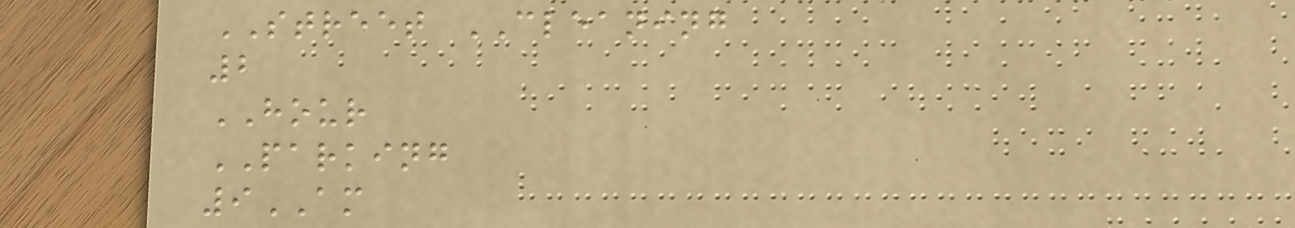STREET CLEANING
2
HOUR
PARKING
9AM
